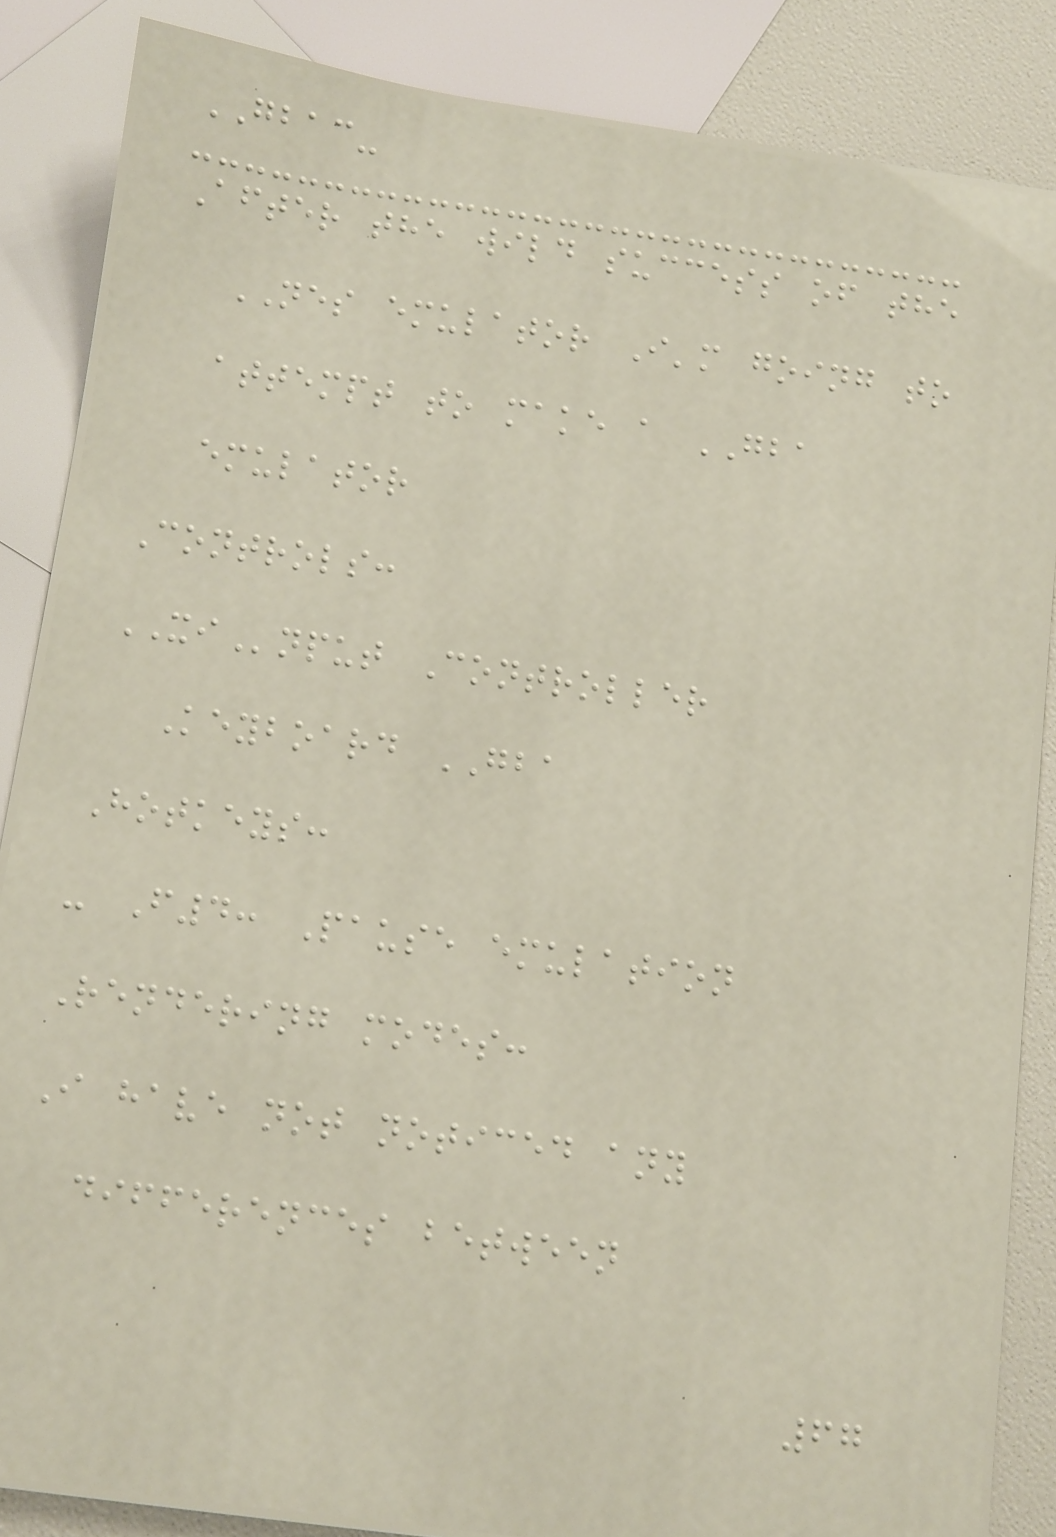GBAC-
After the wild success of the
NES emulator I'm going to
attempt to make a GBA
emulator
Controls:
XInput Controller
Keyboard GBA
Hotkeys:
- F4: Pause emulation
Rendering modes:
I have not noticed any
differences between
67
